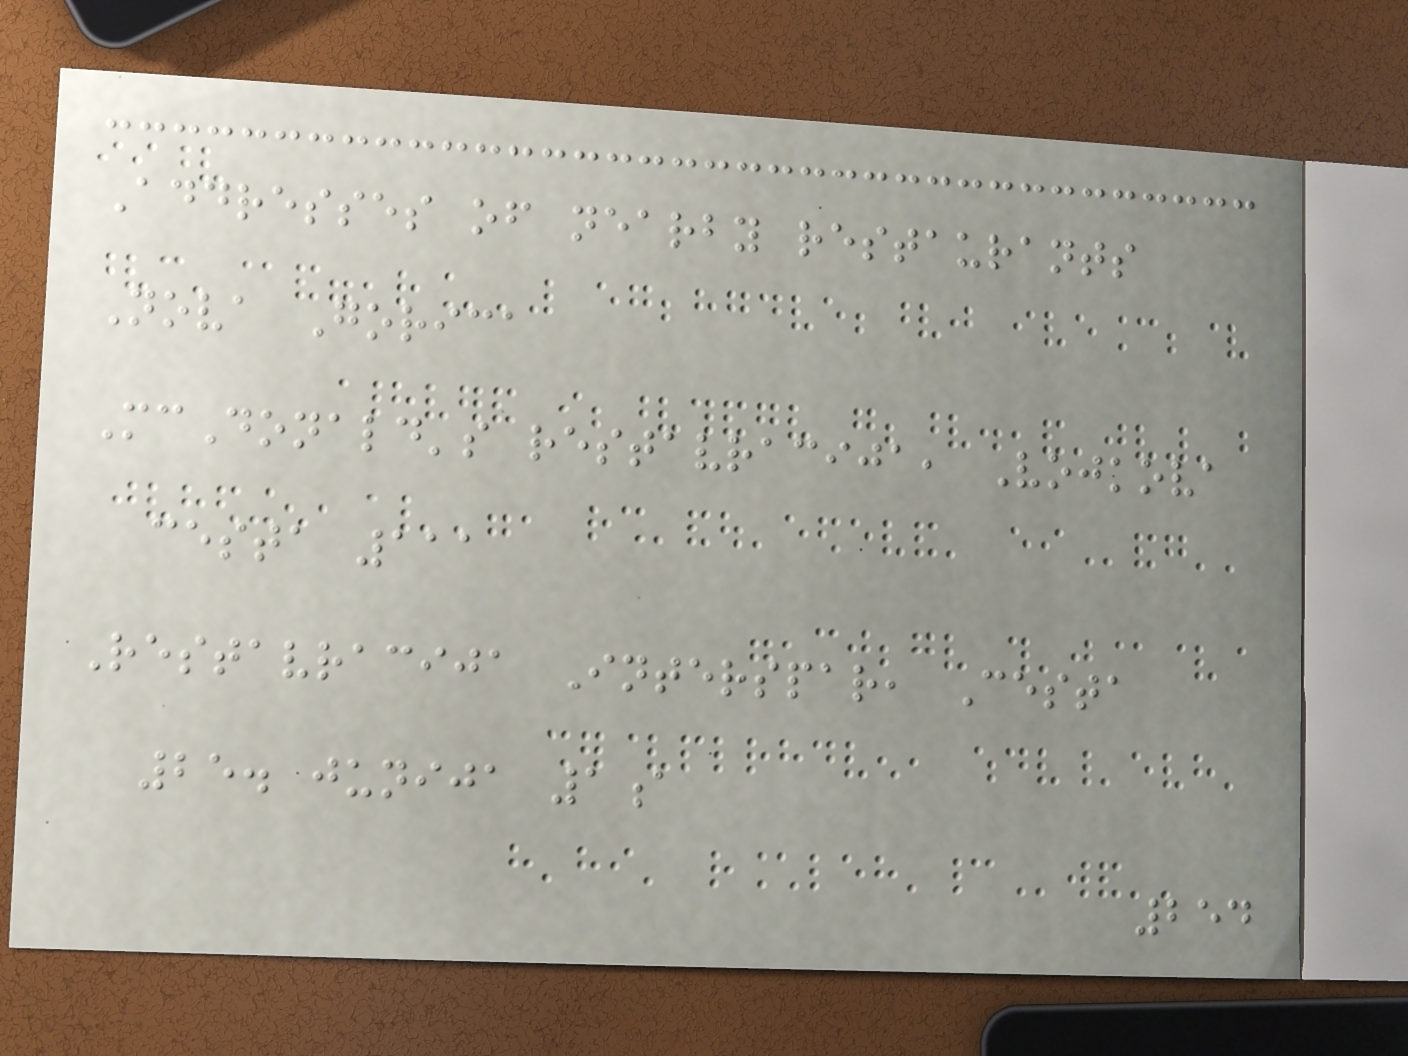Addresses of nearby restaurants
Nova Gorica
McDonald's restavracija, Vojkova
cesta 111
Restavracija Interspar, Cesta
25. junija 1a
254
